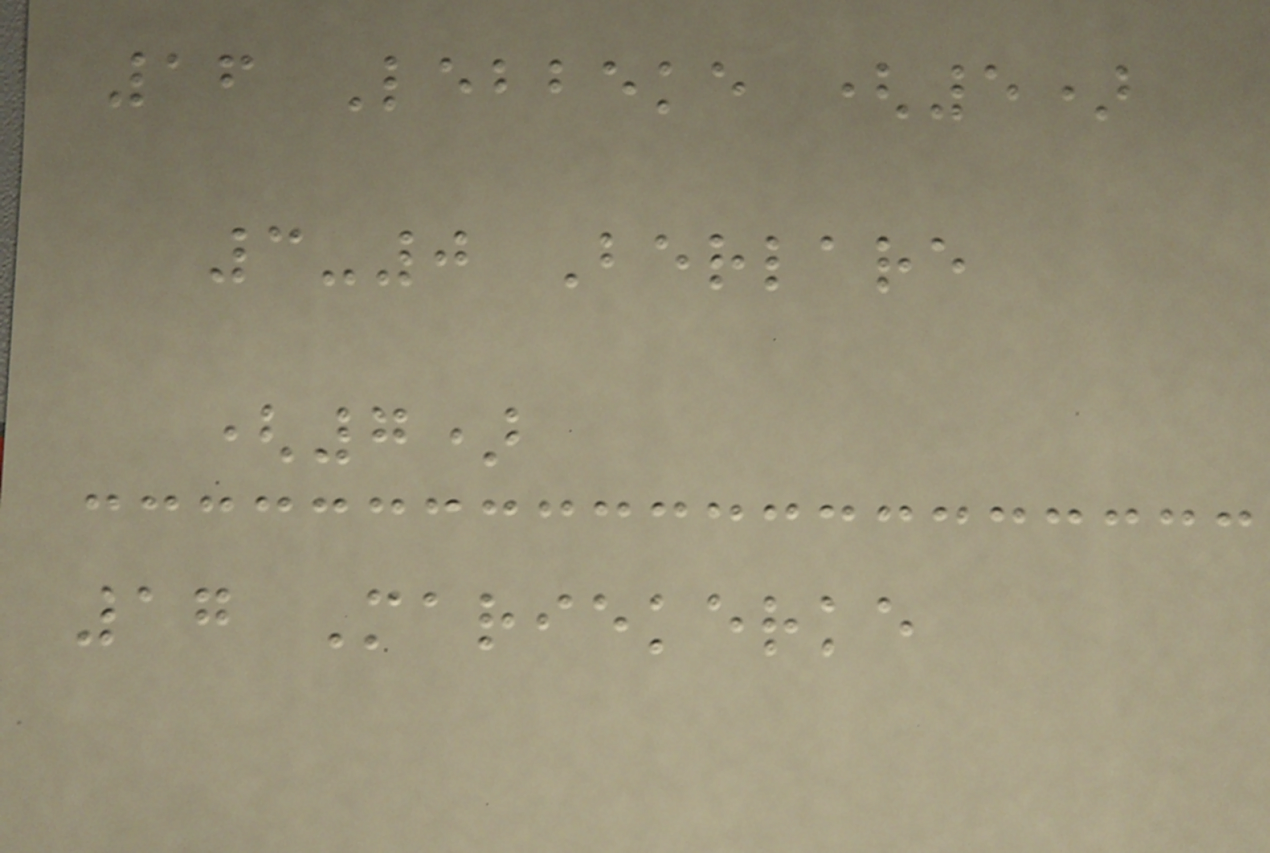16 Lebbeke (5)
3-0 Berlare
(7)
17 Mariekerke
